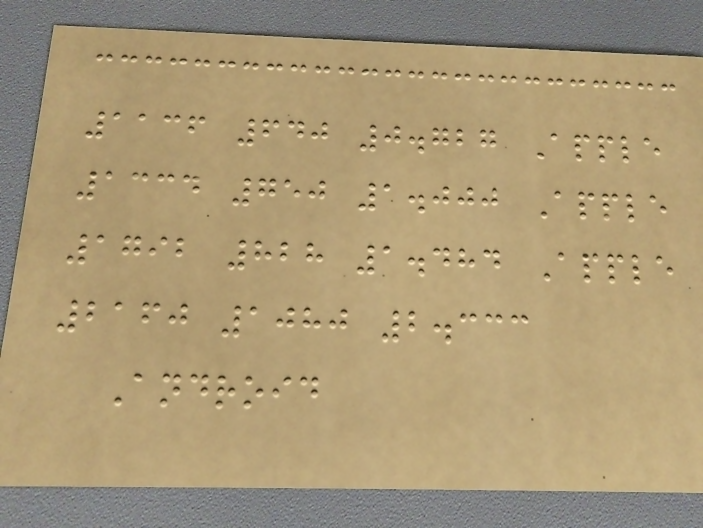1136 640 0.727 Apple
1334 750 1.000 Apple
1792 828 1.484 Apple
2160 1080 2.333
Android
